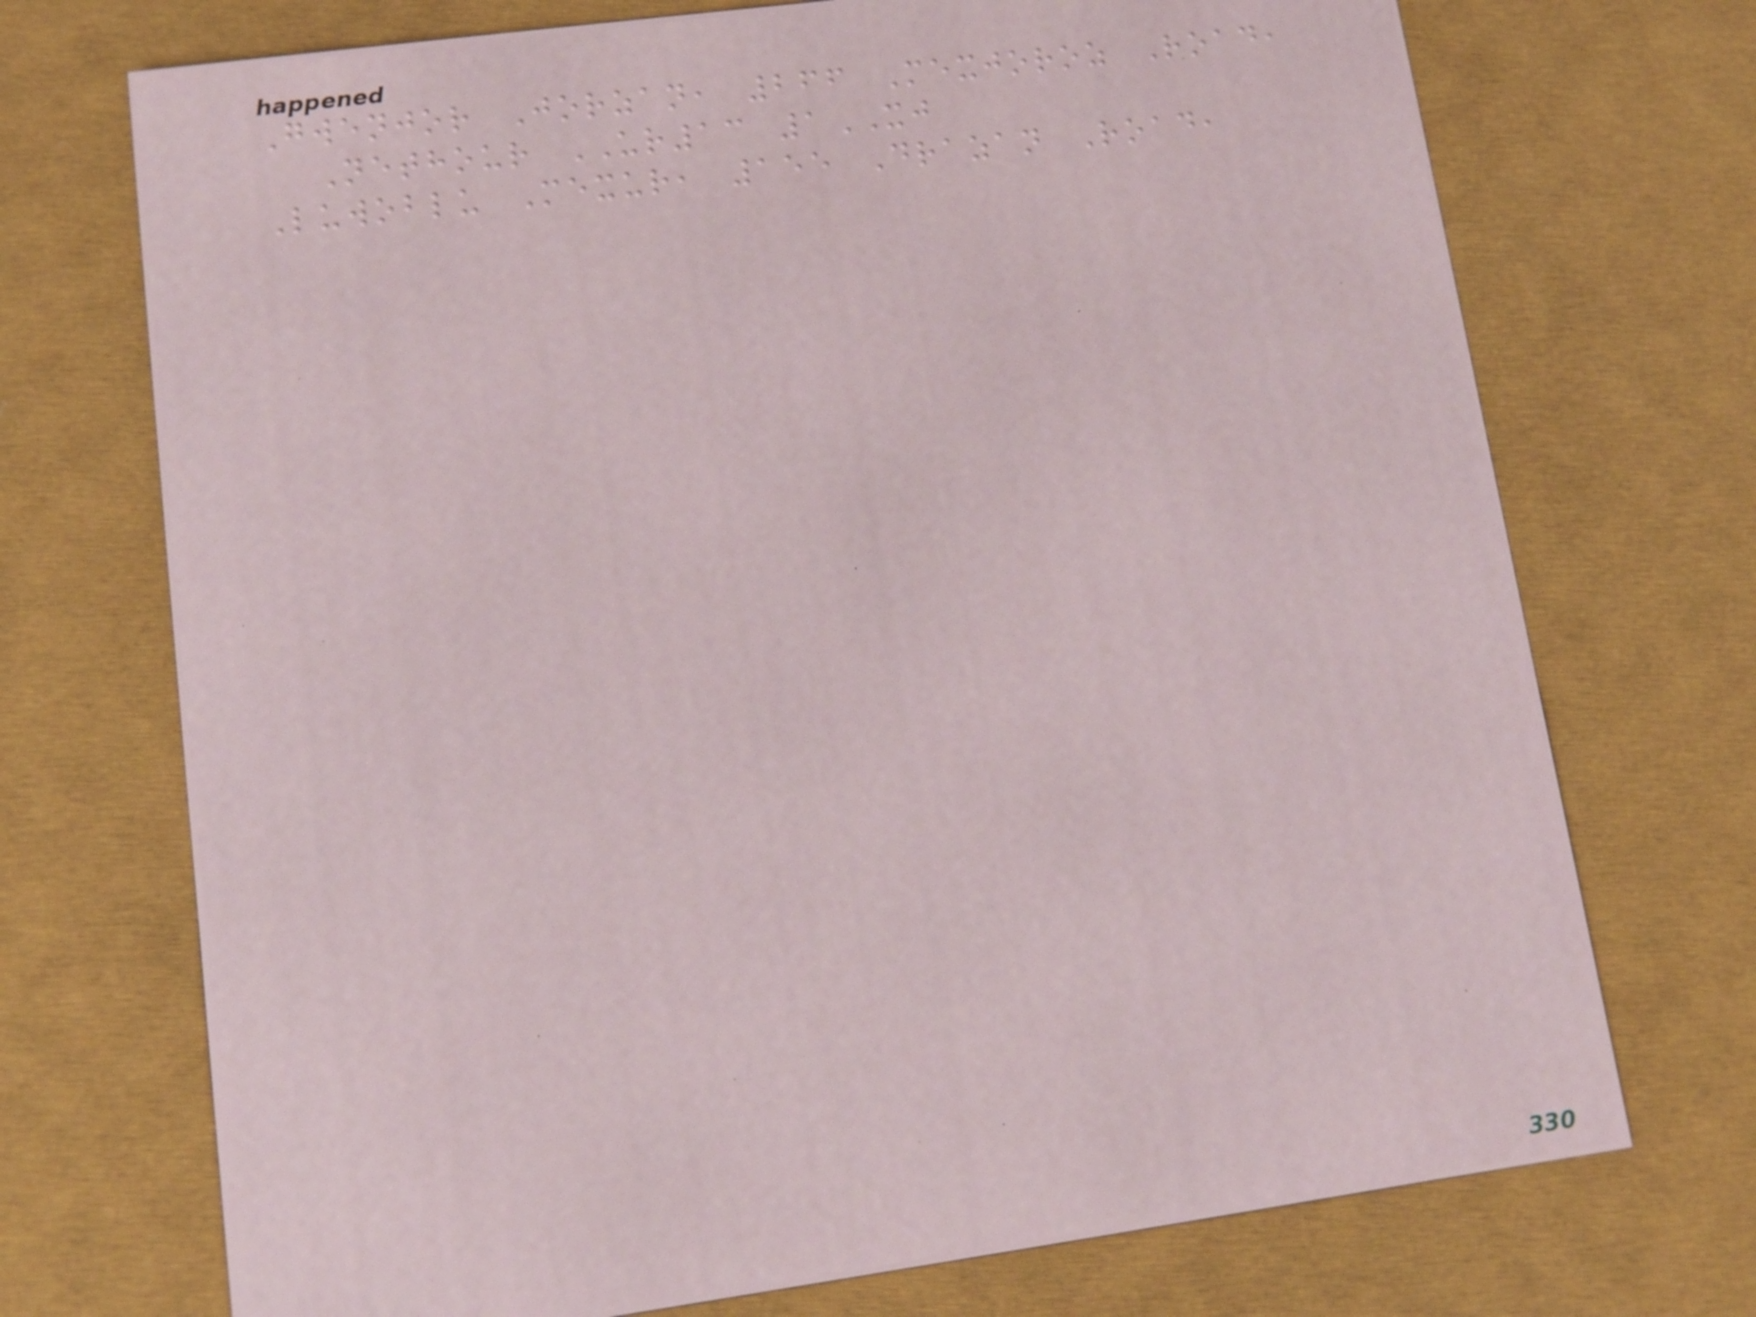Gwenjor Jorzan, 266 Mexjoroz Road,
Nethour UR13 1XJ
Luwoblu Mexur, 155 Drazan Road,
